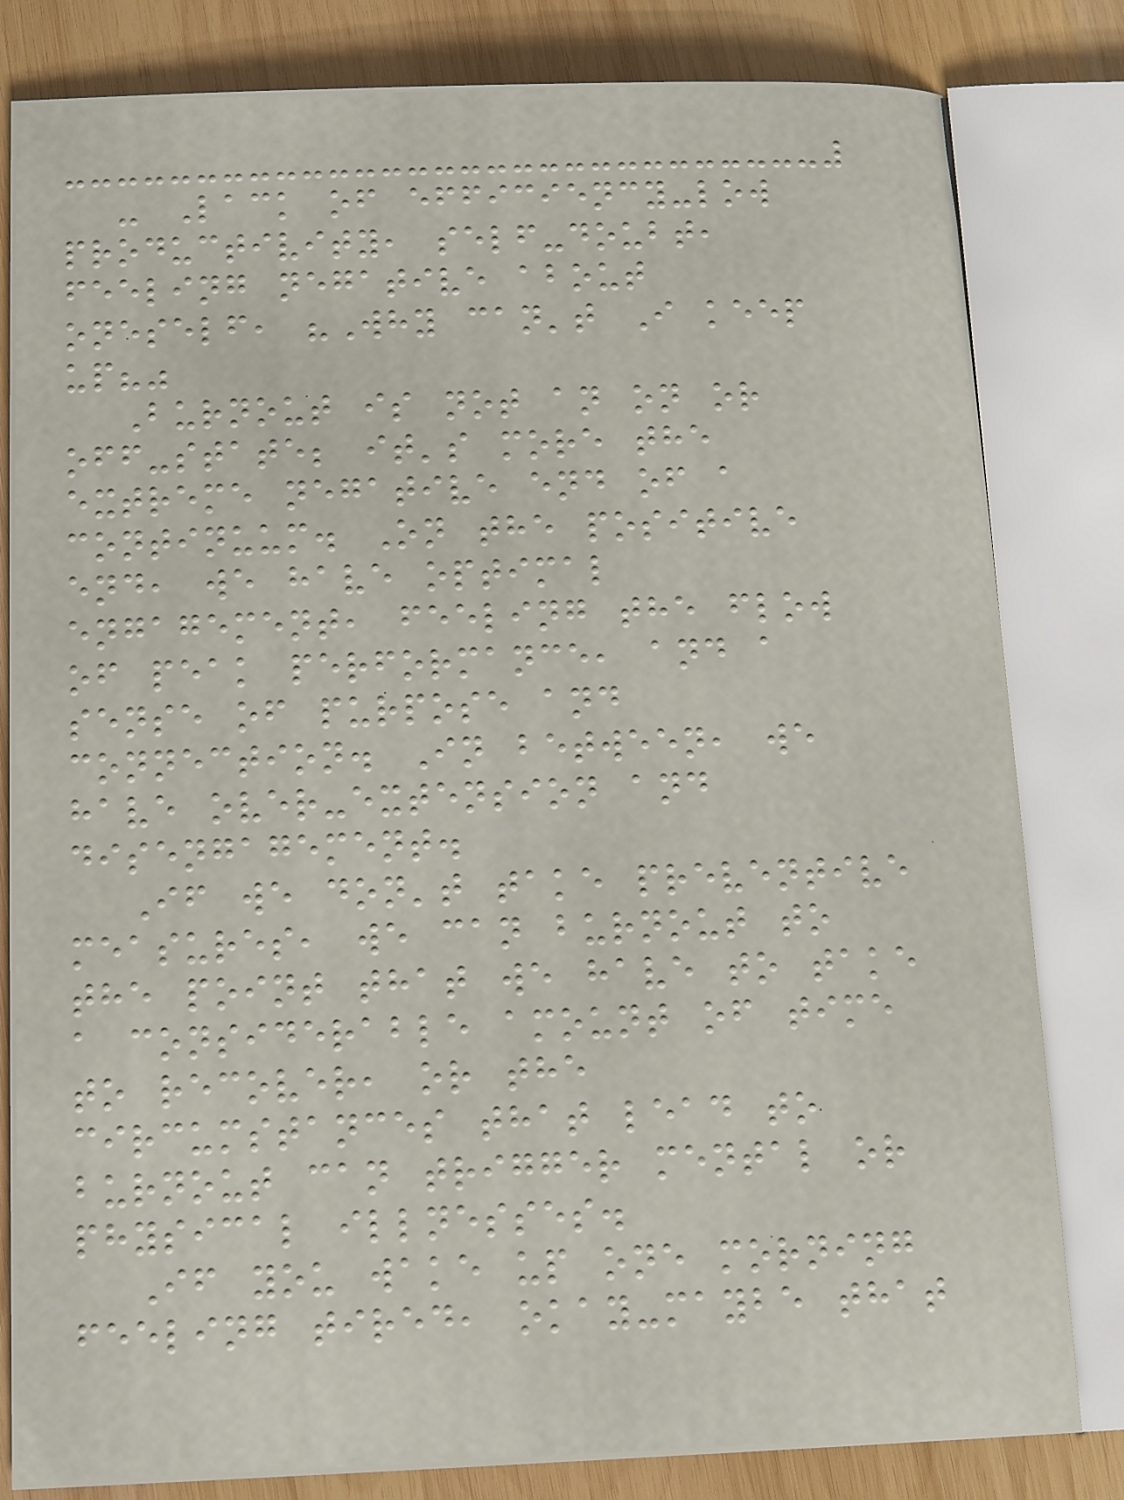- Lack of efficiency-low
productivity, self-doubt,
feeling negative about
oneself, "Why can't I keep
up?"
Burnout is not an on or
off-state; it's more the
extreme negative end of a
continuum. On the positive
end, we have optimal
engagement, feeling the flow
of peak performance, and a
sense of purpose and
connection. In between, we
have over-extension and
disengagement.
If we don't take preventive
measures, we can burnout to
the point that we have to take
a considerable amount of time
to recover, or the
circumstances that lead to
burnout can trigger mental or
physical illnesses.
If you wake up one morning
feeling tired, okay-maybe that
